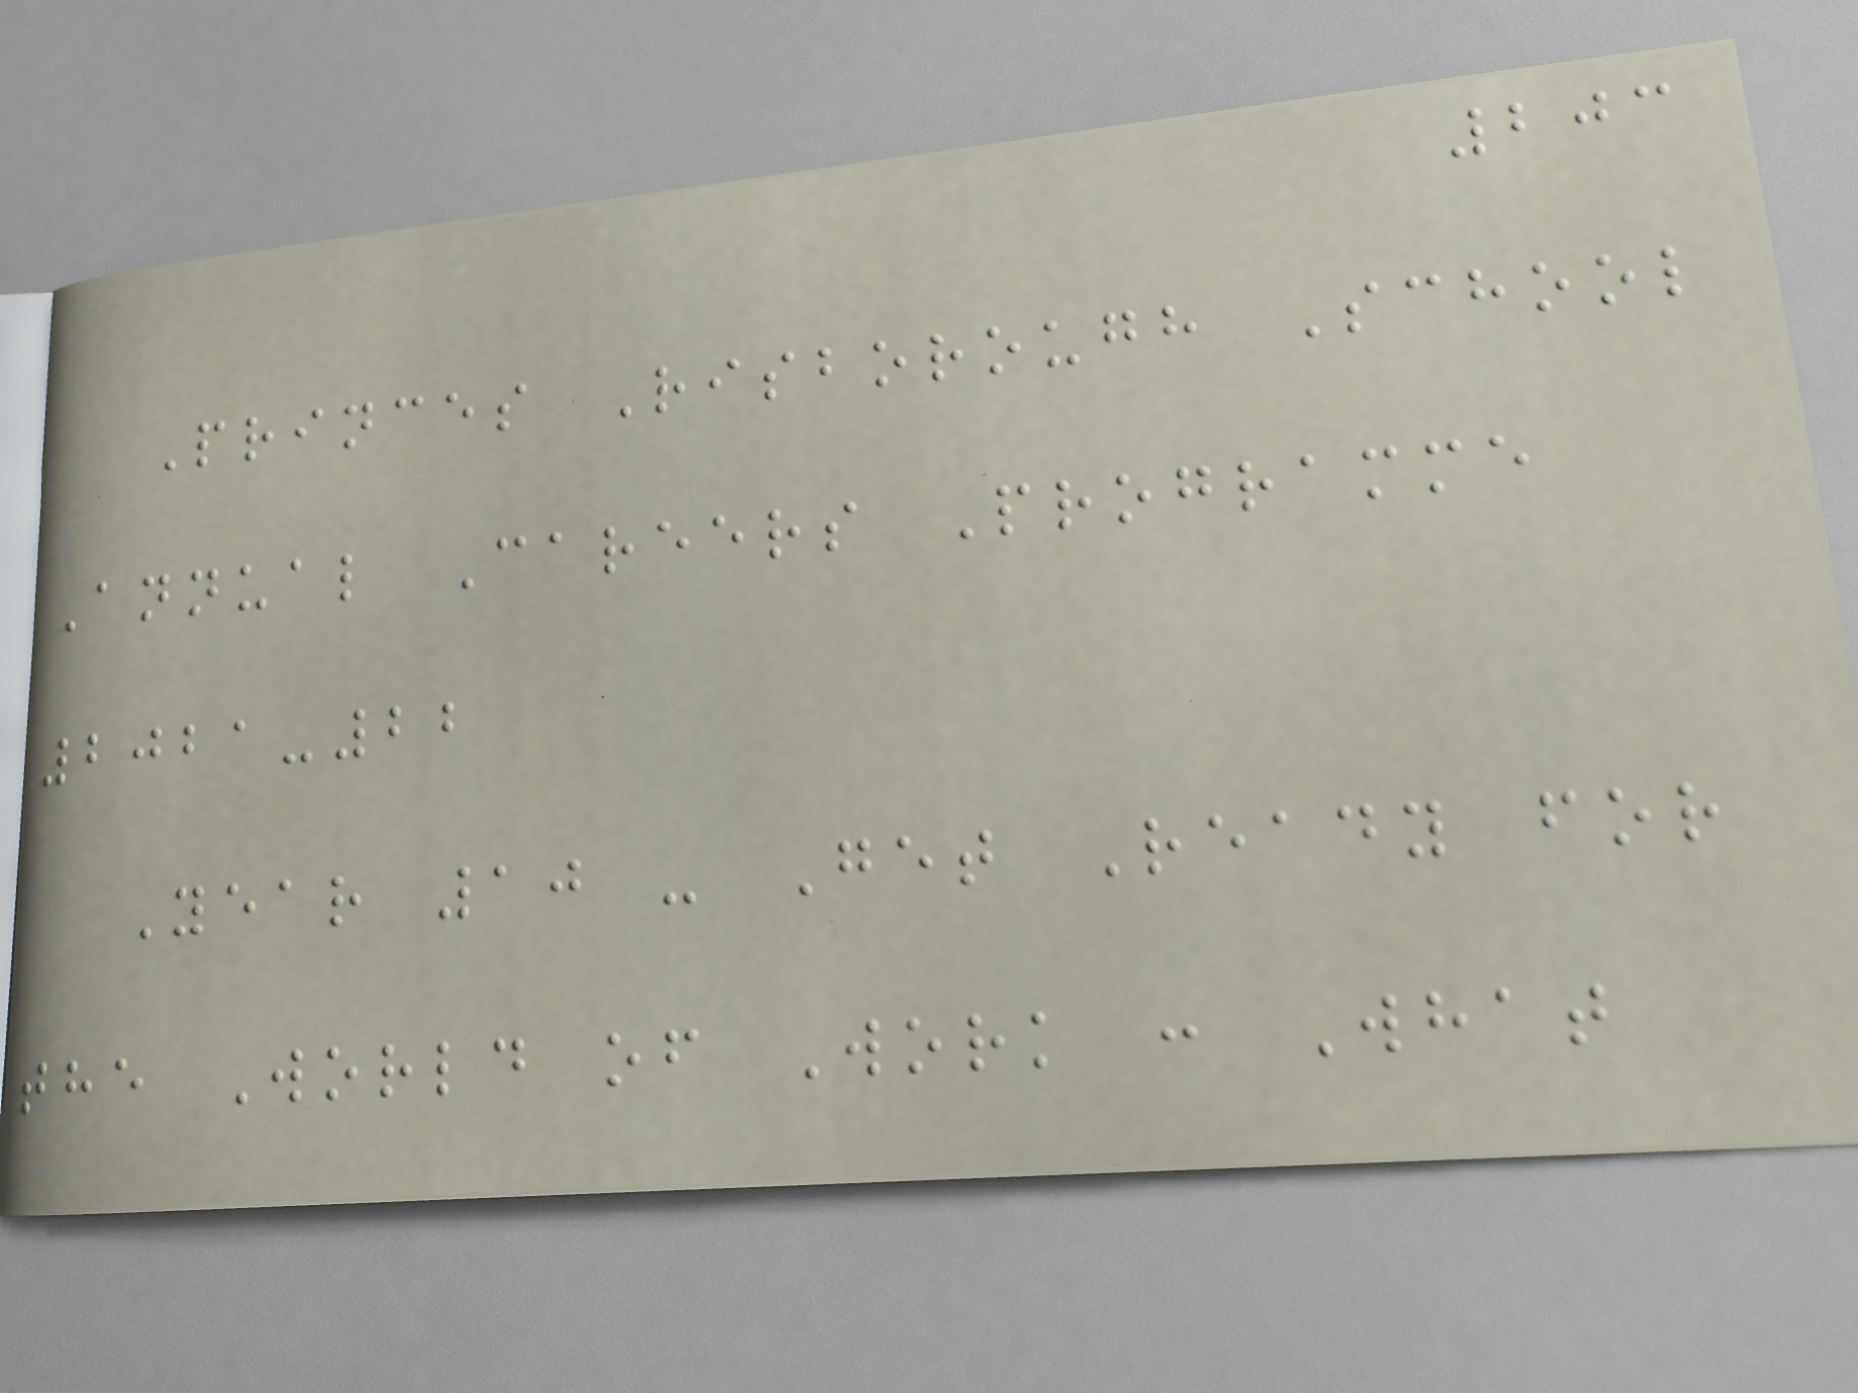203
Princes Risborough School
Annual Careers Programme
2021-22
Year 10 - Get Ready for
the World of Work : What
